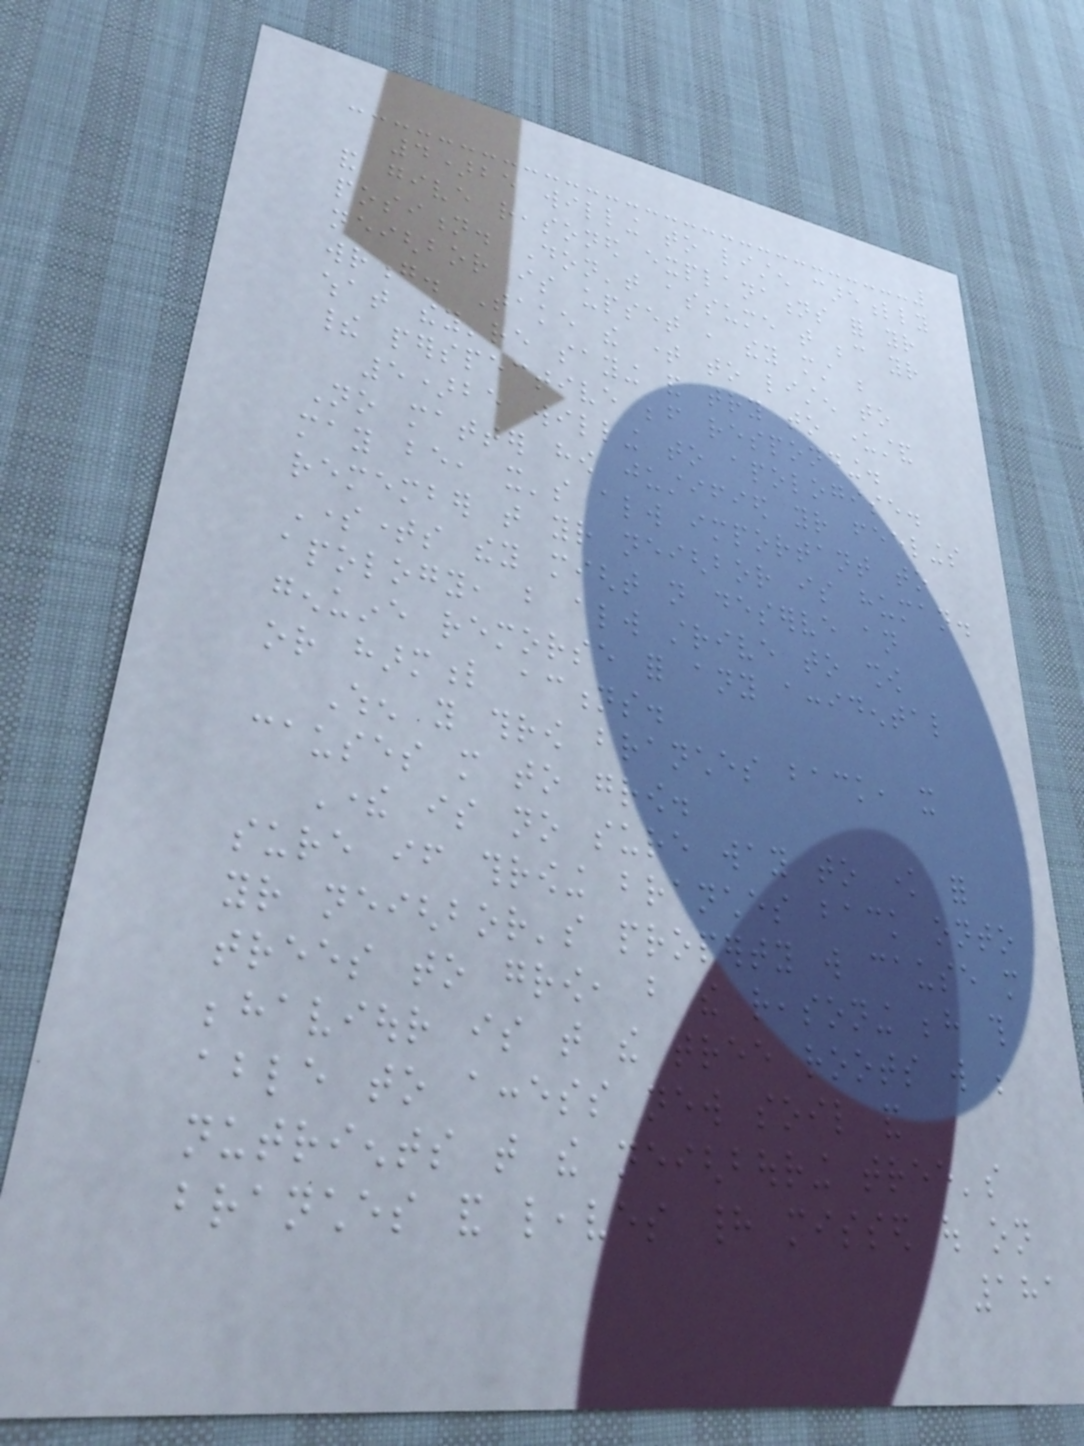4)be willing to listen carefully
and give reasoned explanations for your
position. Don't assume that because your
neighbor is upset , they must be
wrong. Take the time to listen to
what they're saying and try to understand
their perspective before responding.
5)be willing to apologise.
No matter how justified your feelings
may be, it's always important to
remember that your neighbor is human.
Sometimes they might not deserve an
apology, but always strive to show
genuine remorse for any accidental
or harmful actions.
When you throw branches back, it
causes more to grow.
There is no sure way to know for
sure if throwing branches back onto
your neighbor's property will cause more
trees to grow, but the reasoning behind this
behaviour is that the tree roots will be
able to access new soil and
nutrients that the neighbouring tree's
branches and leaves had missed out on
181
